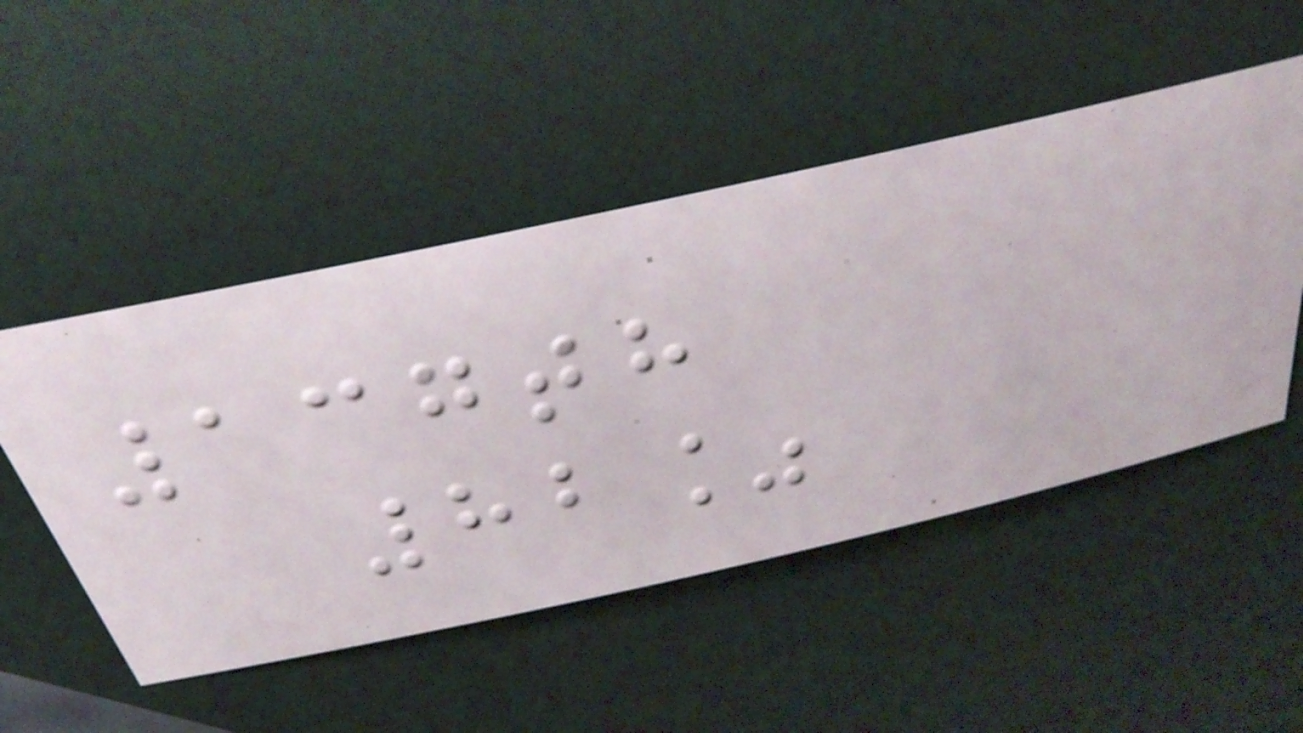137th
82%
